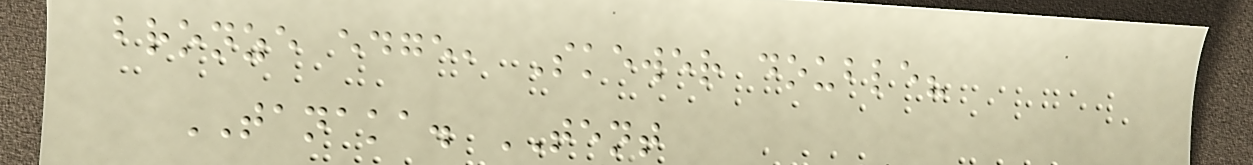bronze edge, Skewer double?
TANAKA. TENT
